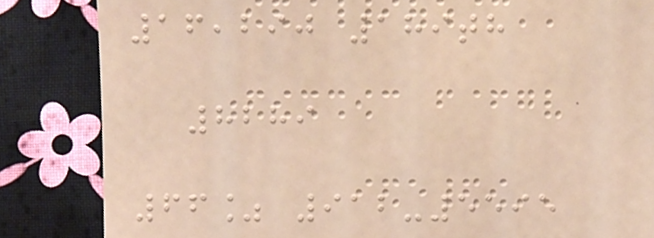16,290 189th
8289
66% 912-5595
